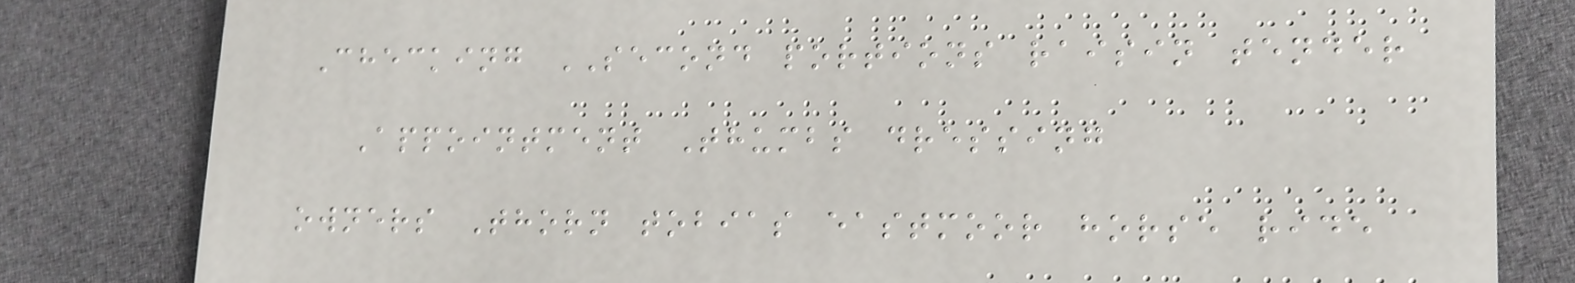Checking SECOND portions raisin tender
Appointment Thumbs dressing
owners Thorn tobias eastmoor horse ride
